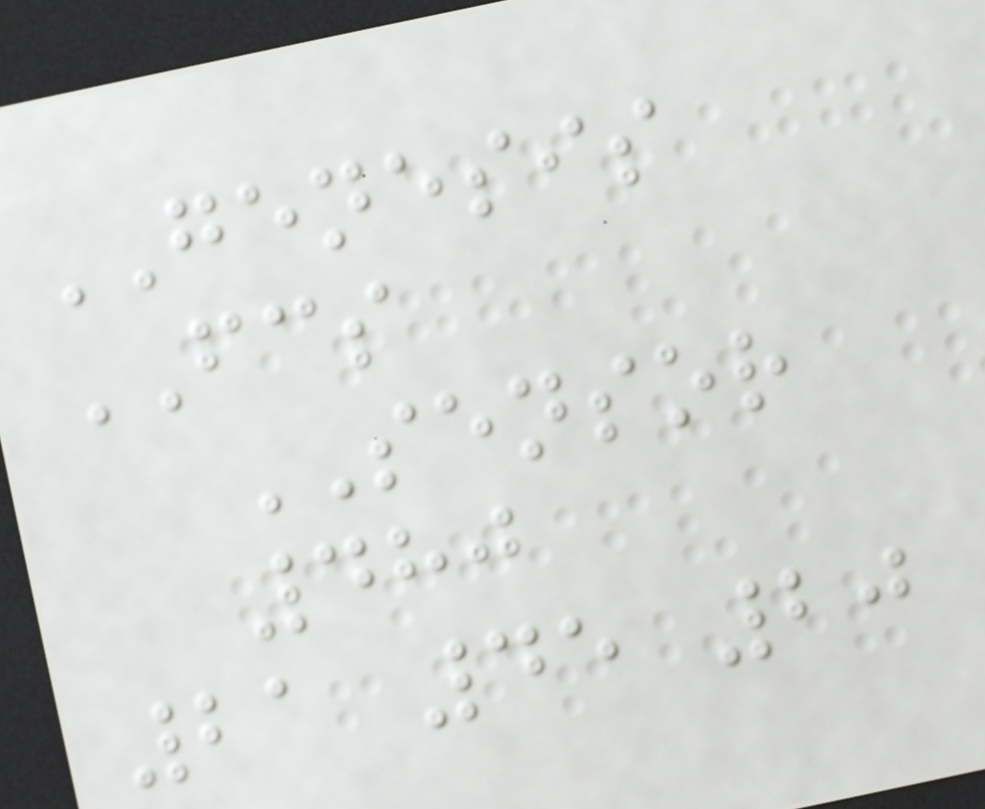GENESIS
FCS
SENSOR
480
21 45 20
